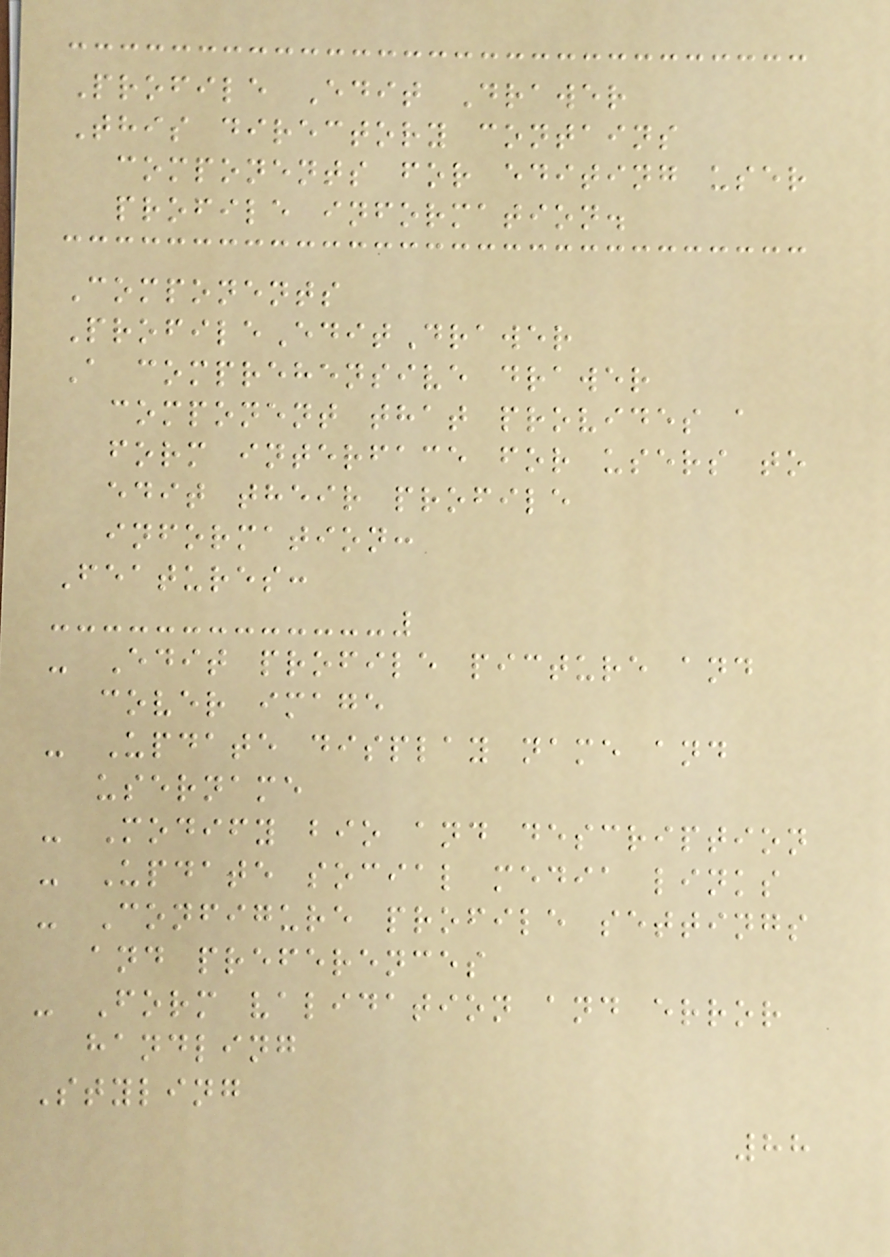Profile Edit Drawer
This directory contains
components for editing user
profile information.
Components
ProfileEditDrawer
A comprehensive drawer
component that provides a
form interface for users to
edit their profile
information:
Features:
- Edit profile picture and
cover image
- Update display name and
username
- Modify bio and description
- Update social media links
- Configure profile settings
and preferences
- Form validation and error
handling
Styling
88
